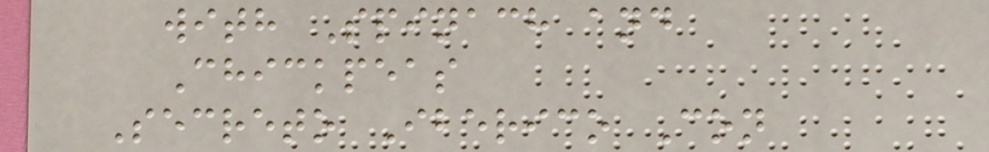with Spinach and
Chickpeas
Secreto Iberico Con
